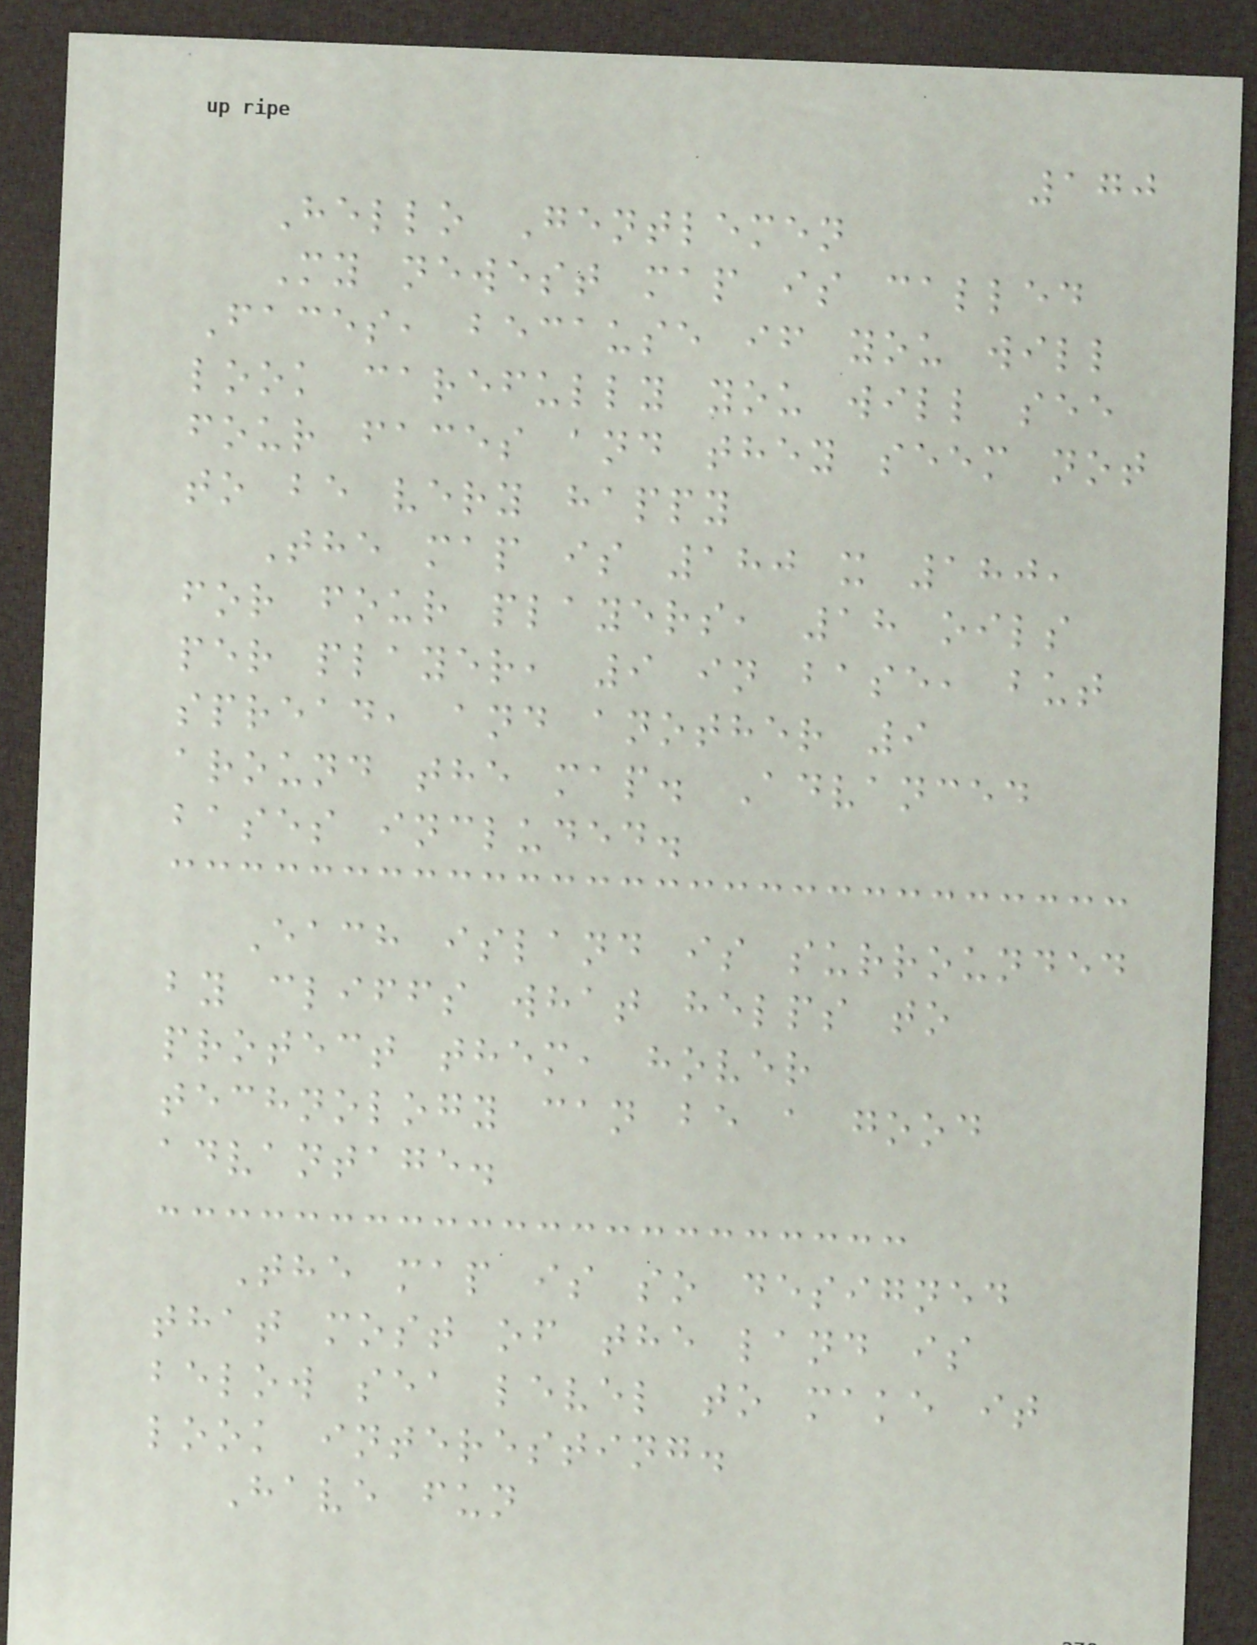170
Hello Gentlemen
My newest map is called
Faces, because if you will
look carefully you will see
four faces and they seem not
to be very happy
The map is 180 x 180,
for four players, 18 oils
per player, 9 in base, but
spread, and another 9
around the map. Advanced
bases included.
Each island is surrounded
by cliffs what helps to
protect them, hover
technology can be a good
advantage.
The map is so designed
that most of the land is
below sea level to make it
look interesting.
Have fun
